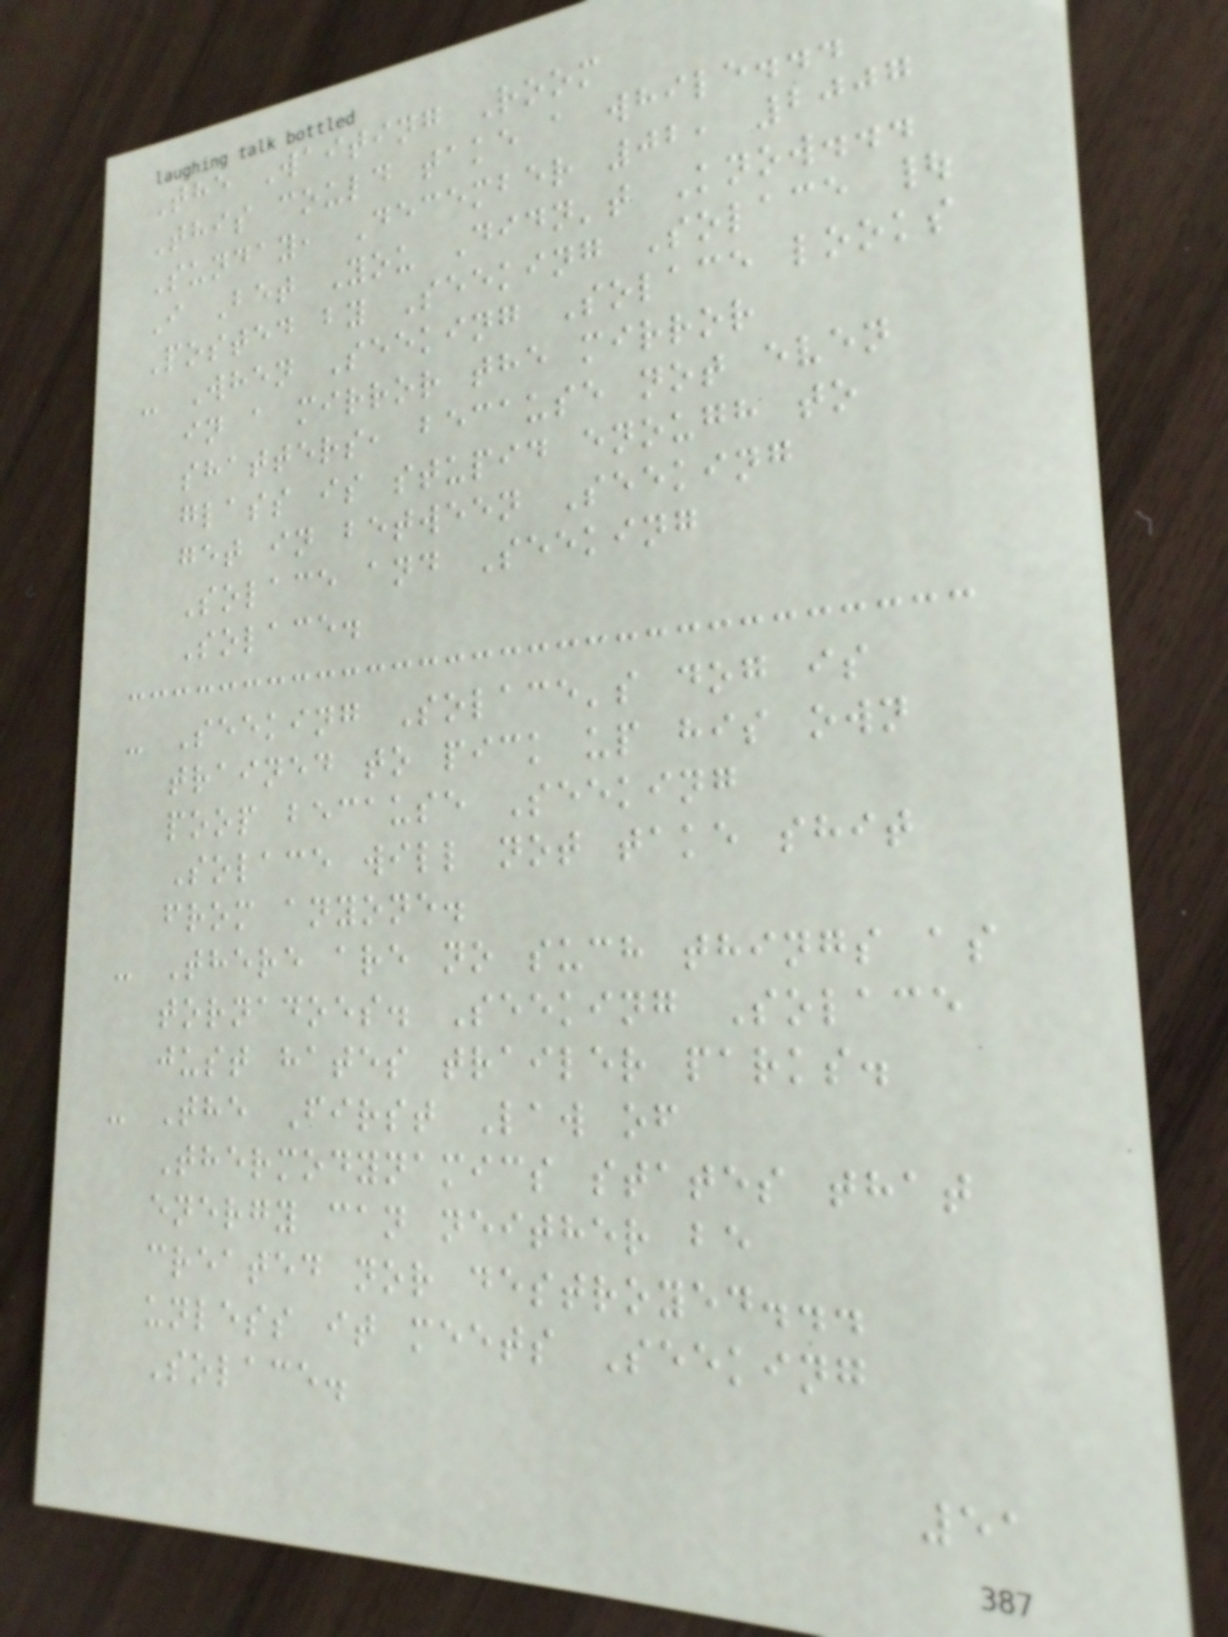The Waiting Room
This could take a while...
Sunday, December 02, 2007
I Bet You Didn't Know...
Posted by Seeking Solace |
- When Seeking Solace looks
in a mirror the mirror
shatters, because not even
glass is stupid enough to
get in between Seeking
Solace and Seeking
Solace.
- Seeking Solace's dog is
trained to pick up his own
poop because Seeking
Solace will not take shit
from anyone.
- There are no such things as
tornadoes. Seeking Solace
just hates trailer parks.
- The First Law of
Thermodynamics states that
energy can neither be
created nor destroyed...
unless it meets Seeking
Solace.
51
